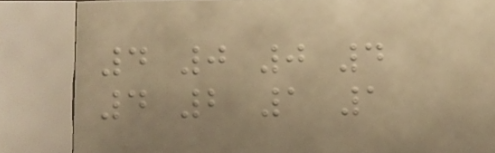4 0 0 4
4 2 1 1
